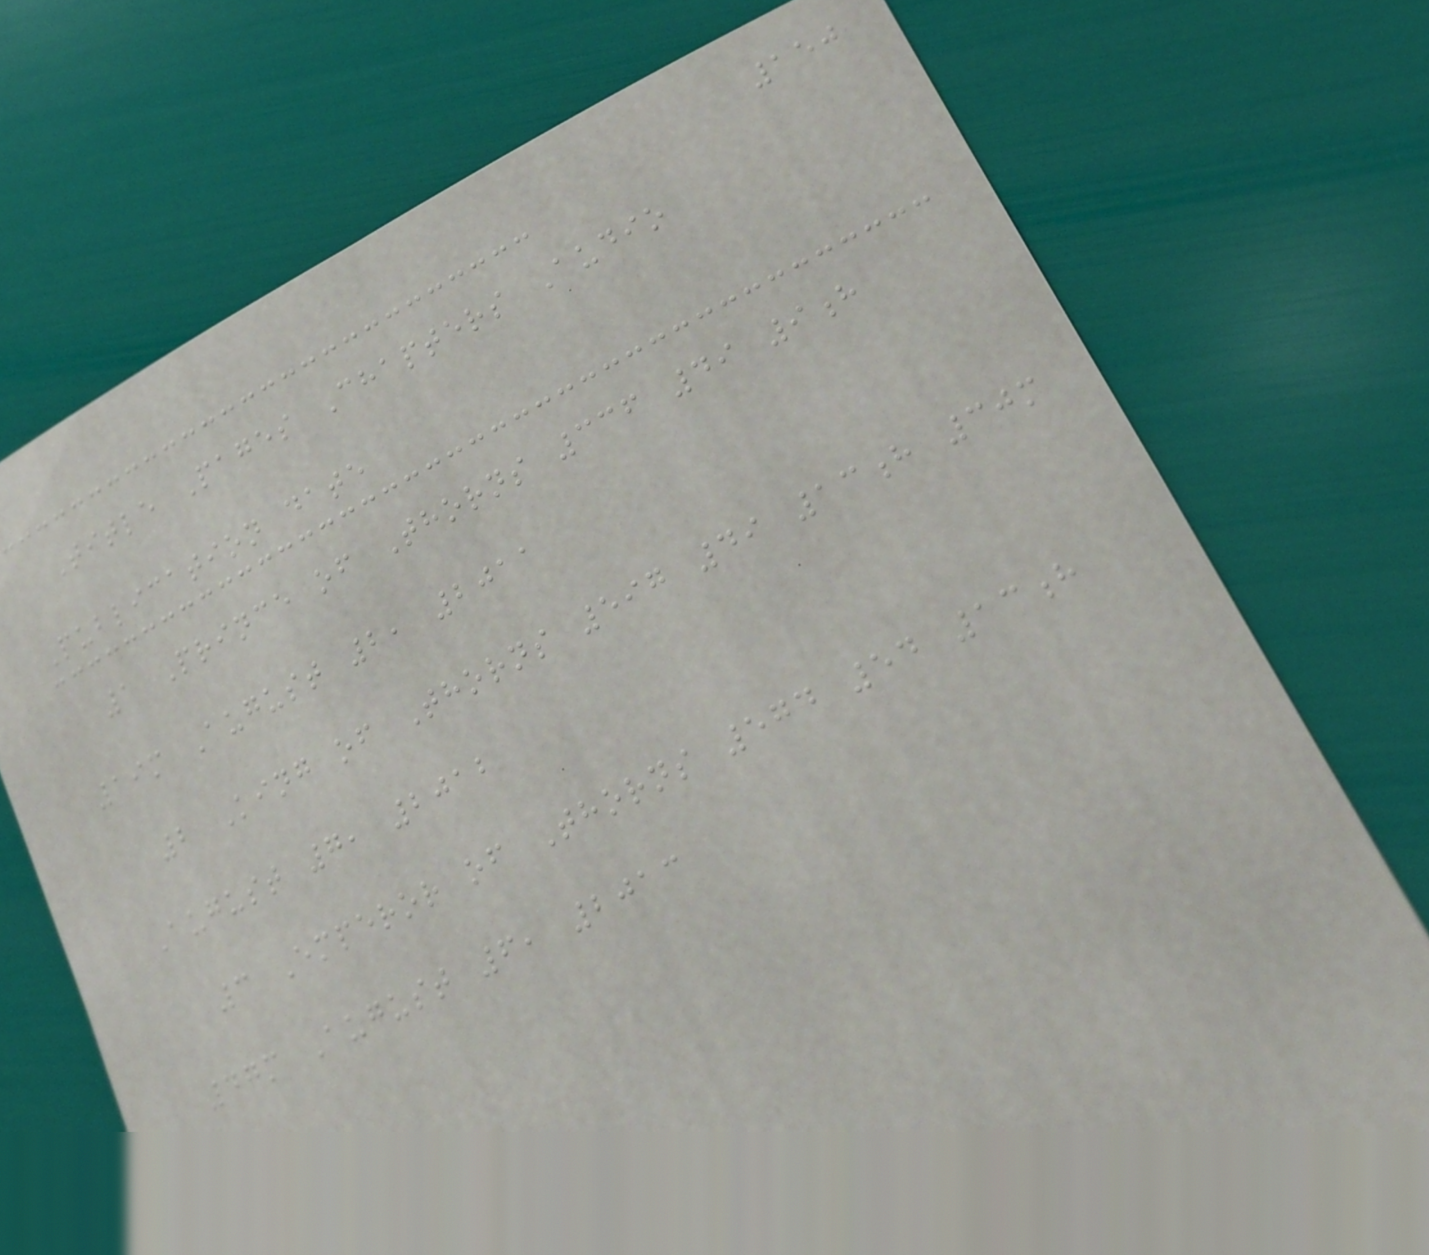150
Title Pages Chapters Audio
Publication date
1 Prince of Thorns 336 49 9h
19m August 2, 2011
2 King of Thorns 597 49 13h 30m
August 7, 2012
3 Emperor of Thorns 574 54 13h
47m August 6, 2013
